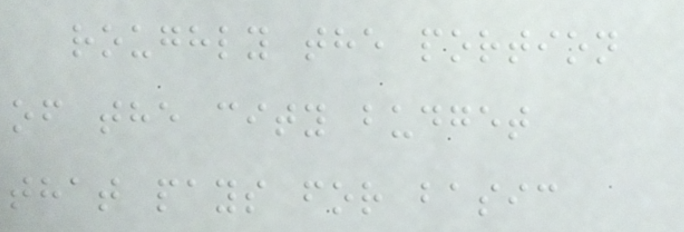roughly the portion
of the city budget
that pays for basic
